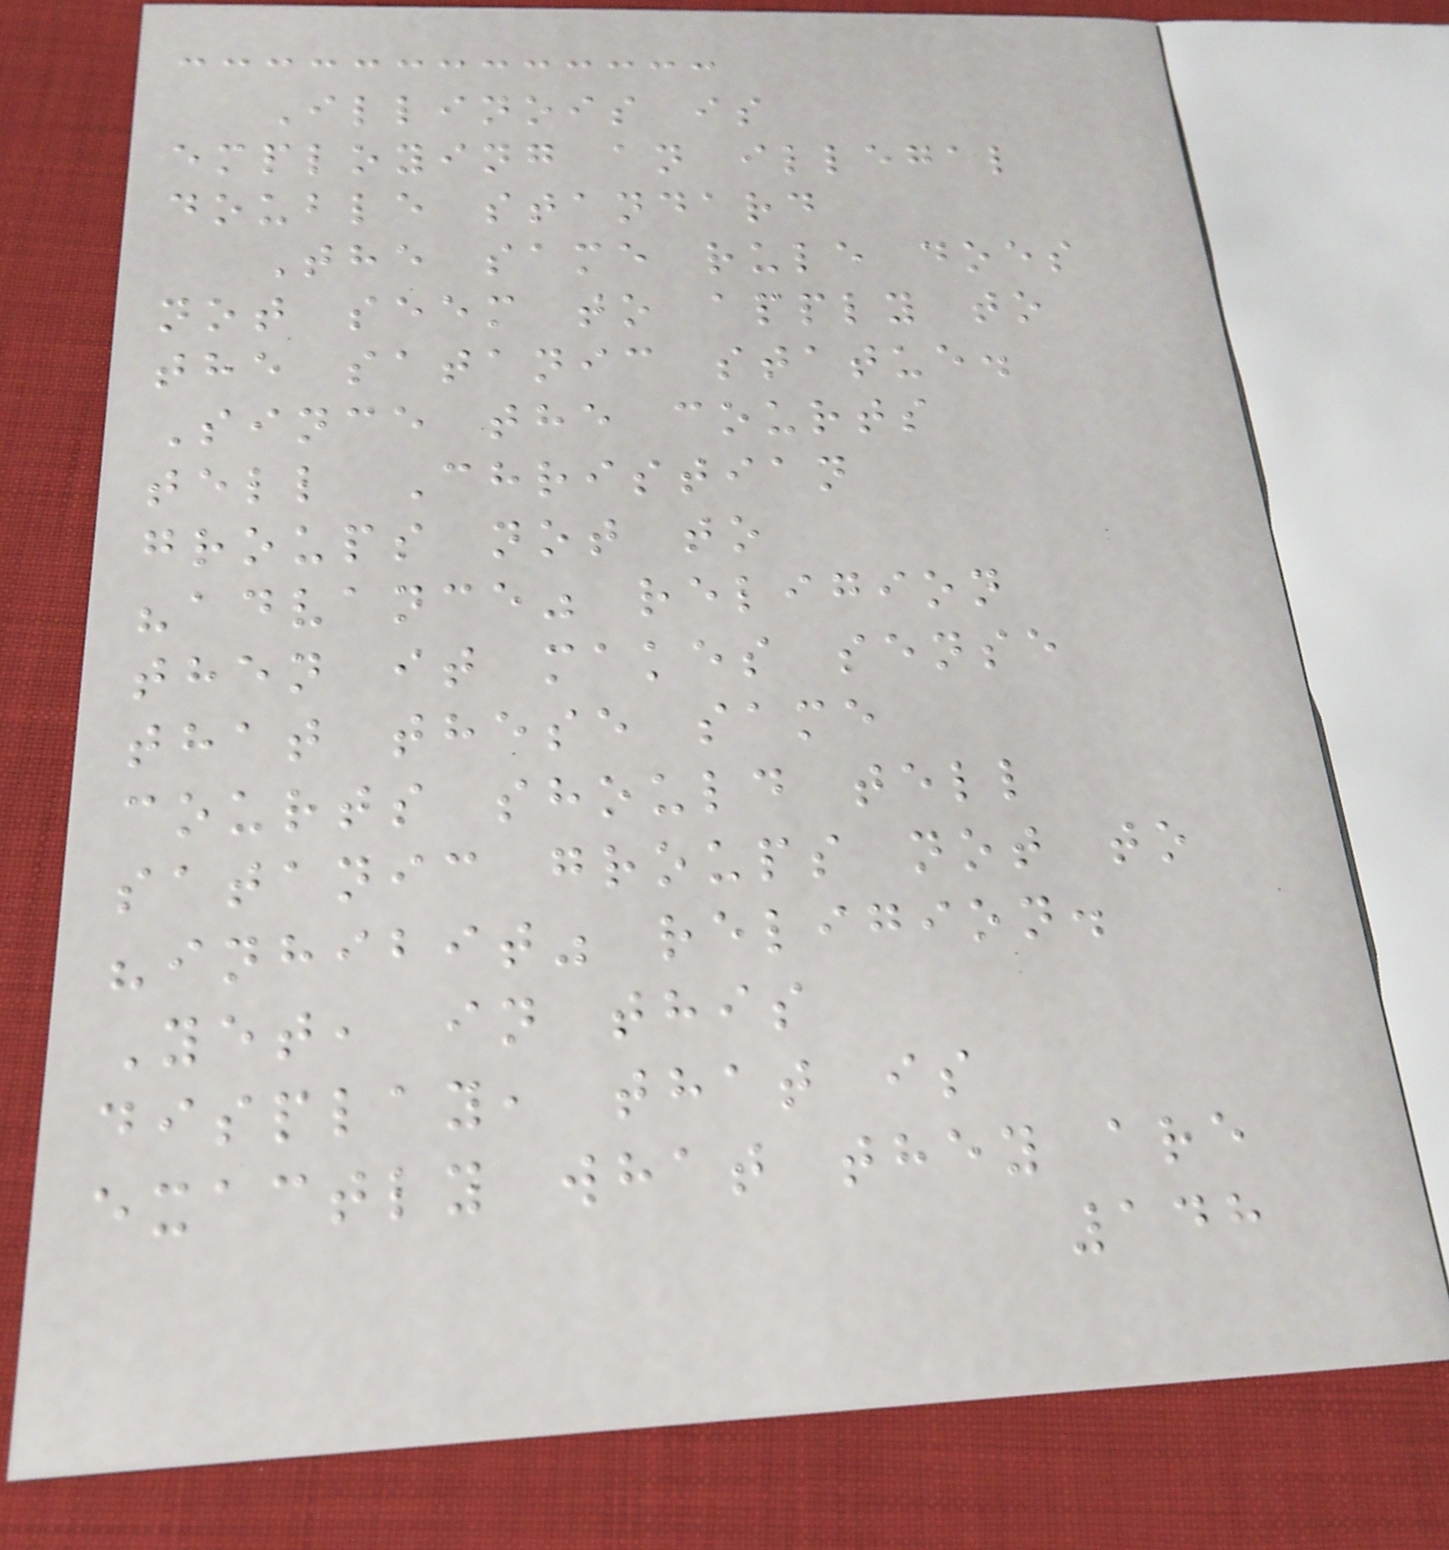Illinois is
employing an illegal
double standard
The same rule does
not seem to apply to
the satanic statue.
Since the courts
tell Christian
groups not to
"advance" religion
then it makes sense
that these same
courts should tell
satanic groups not to
"inhibit" religion.
Yet, in this
display, that is
exactly what they are
148
